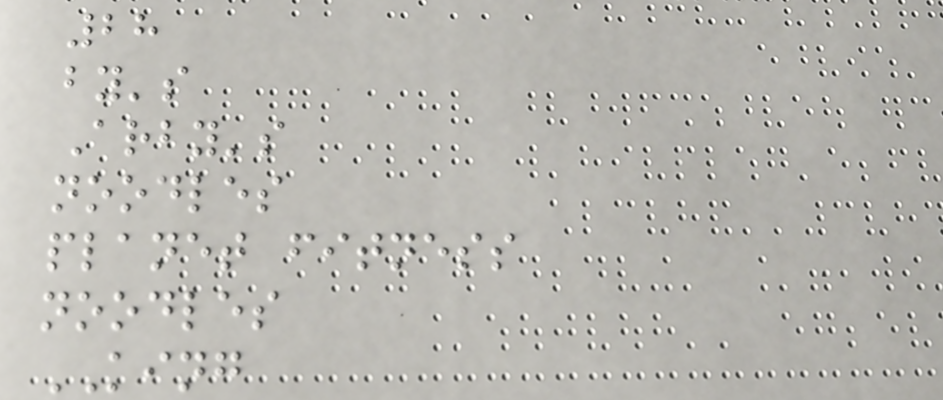28
by's
Arby's
noodles
planet fitness
noodles
KING
